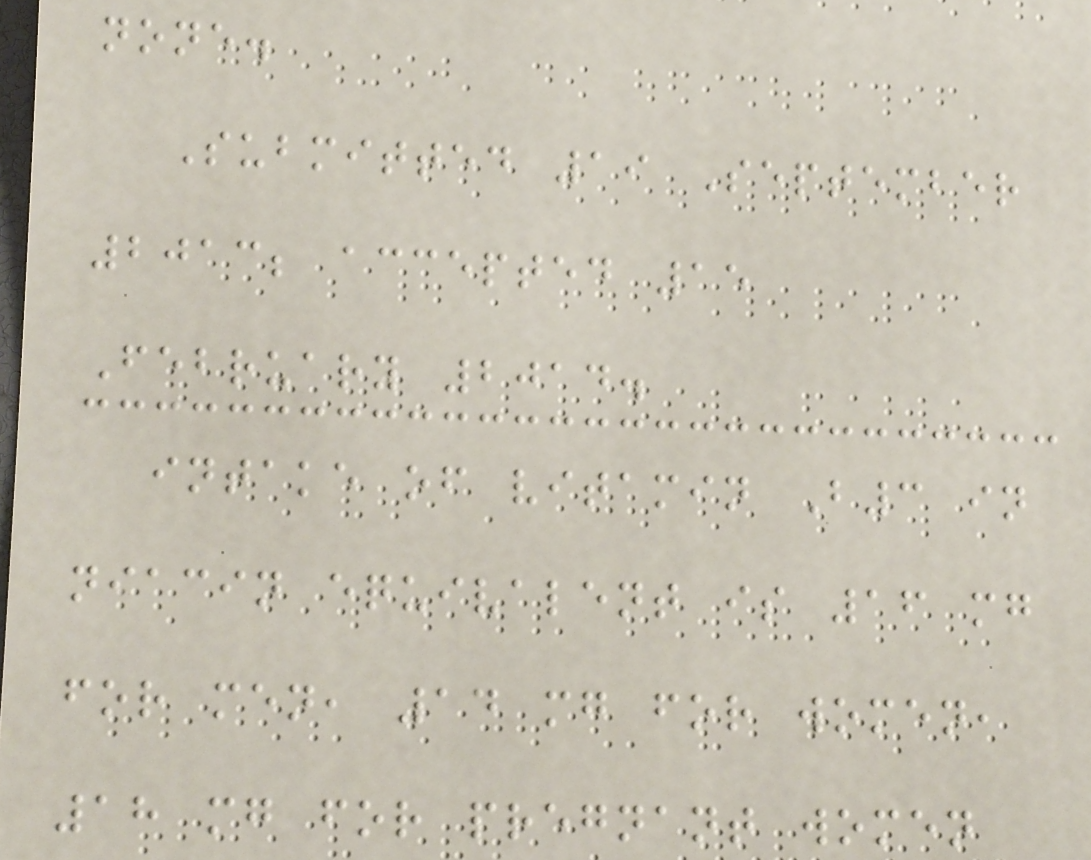none.
Submitted 19 September
2013; accepted 15
February 2014.
intake of vitamin B3 in
niacin equivalent is 16 mg
for men, 14 mg for women,
18 mg for pregnant women
